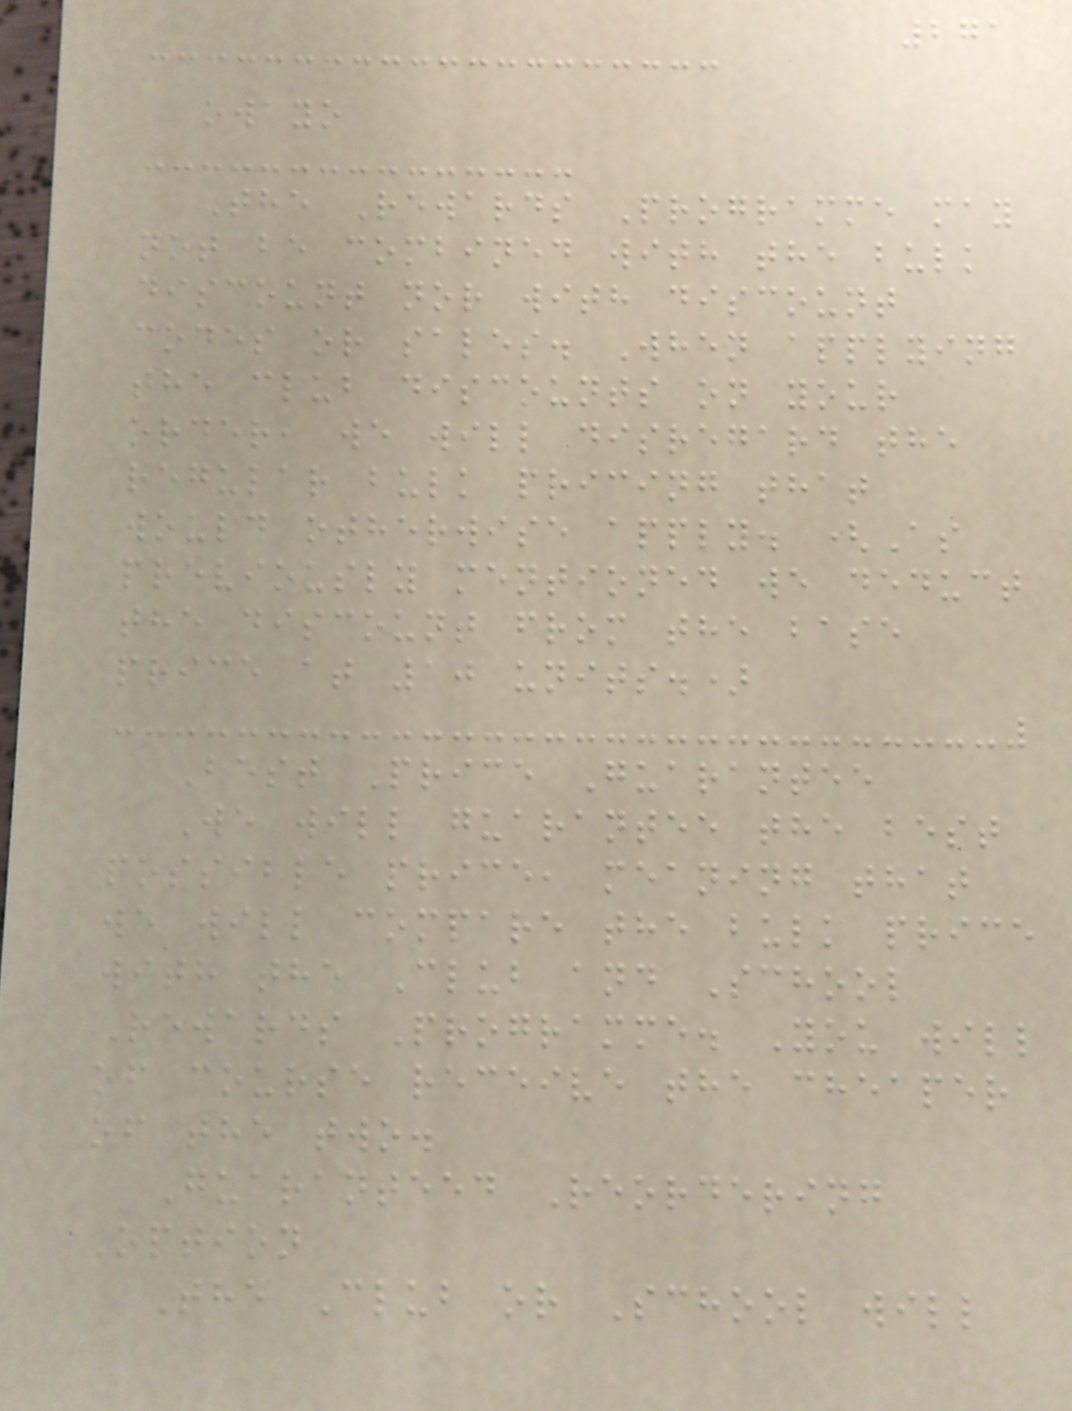271
owayo
The Rewards Programme may
not be combined with the bulk
discount nor with discount
codes or sales. When applying
the club discounts on your
order, we will disregard the
regular bulk pricing that
would otherwise apply. (As
previously mentioned we deduct
the discount from the base
price at 10 units.)
Best Price Guarantee
We will guarantee the best
possible price, meaning that
we will compare the bulk price
with the Club and School
Rewards Programme. You will
of course receive the cheaper
of the two.
Guaranteed Reordering
Option
The Club or School will
